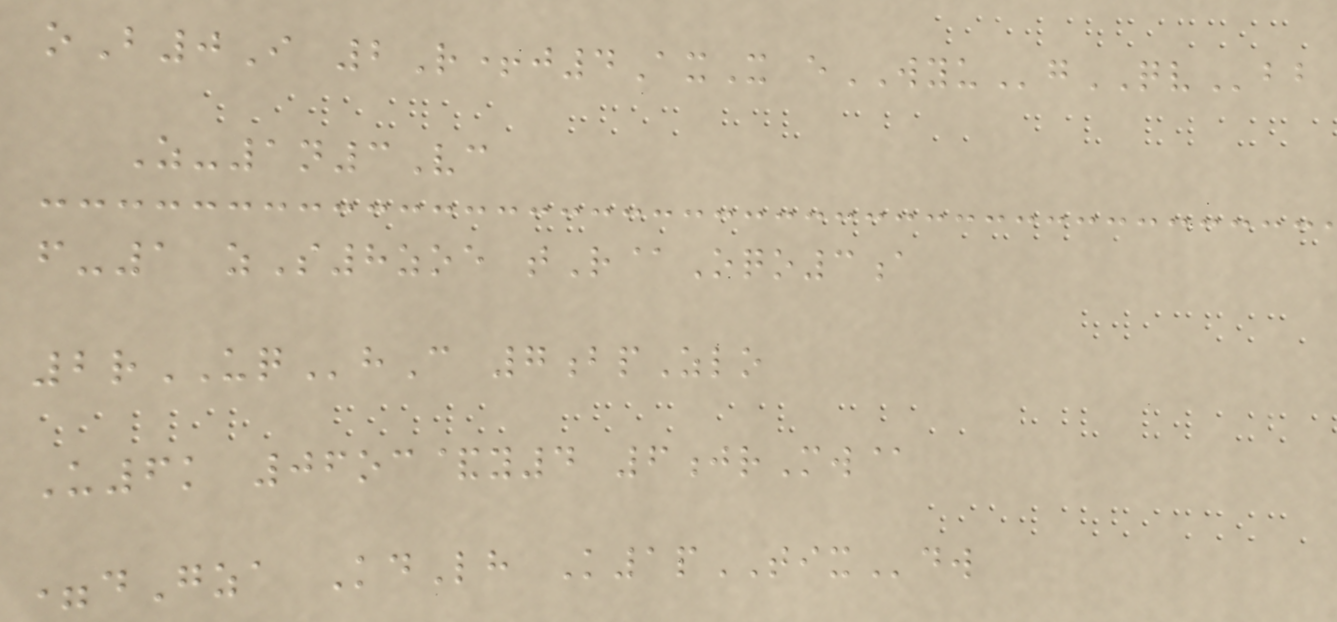oB0I 2R+j4AxX eWYUgQVbb
Z-1n3Vc
f-1 zS8zoe tR@Oqo3a
2rUQhC 7bpZlo
U6k 06oc&y4 6jrMw@
=dGza KdLh K1pTIXdw
